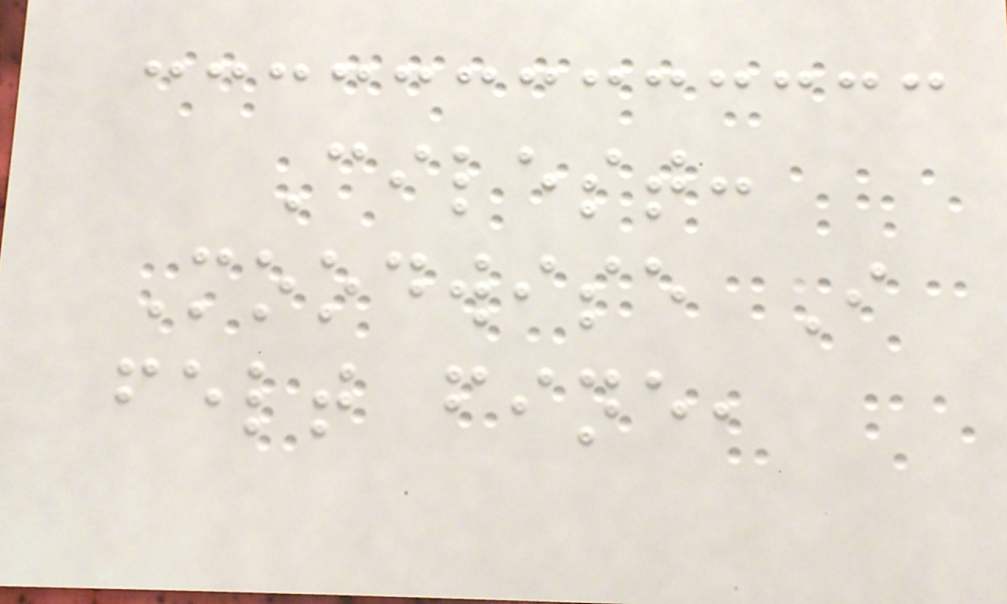Cilest:
Moodwise I
felt fine,
